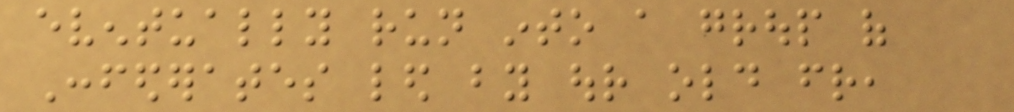eventually run into a group of
Confederates led by our old friend,
